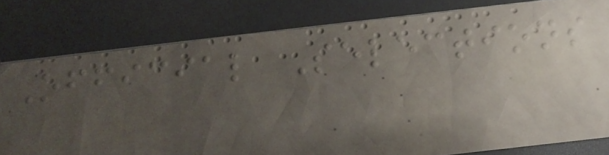Official Selections
